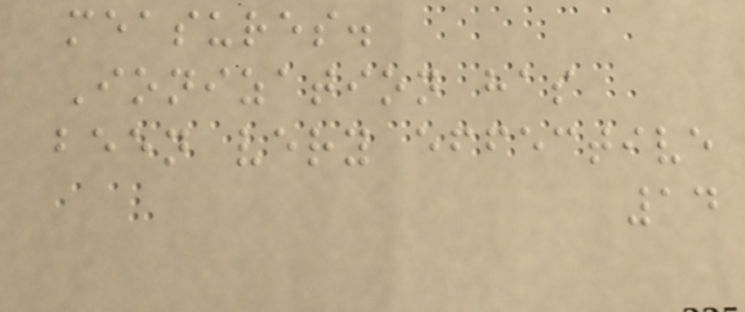measures.
Ionization has
been very effective
14
